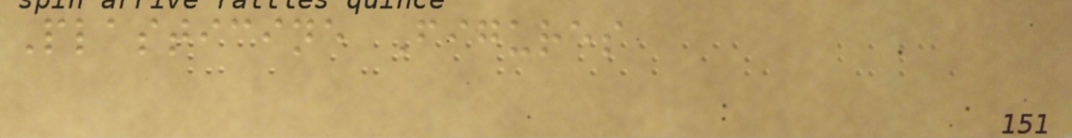Plasticine Figures
